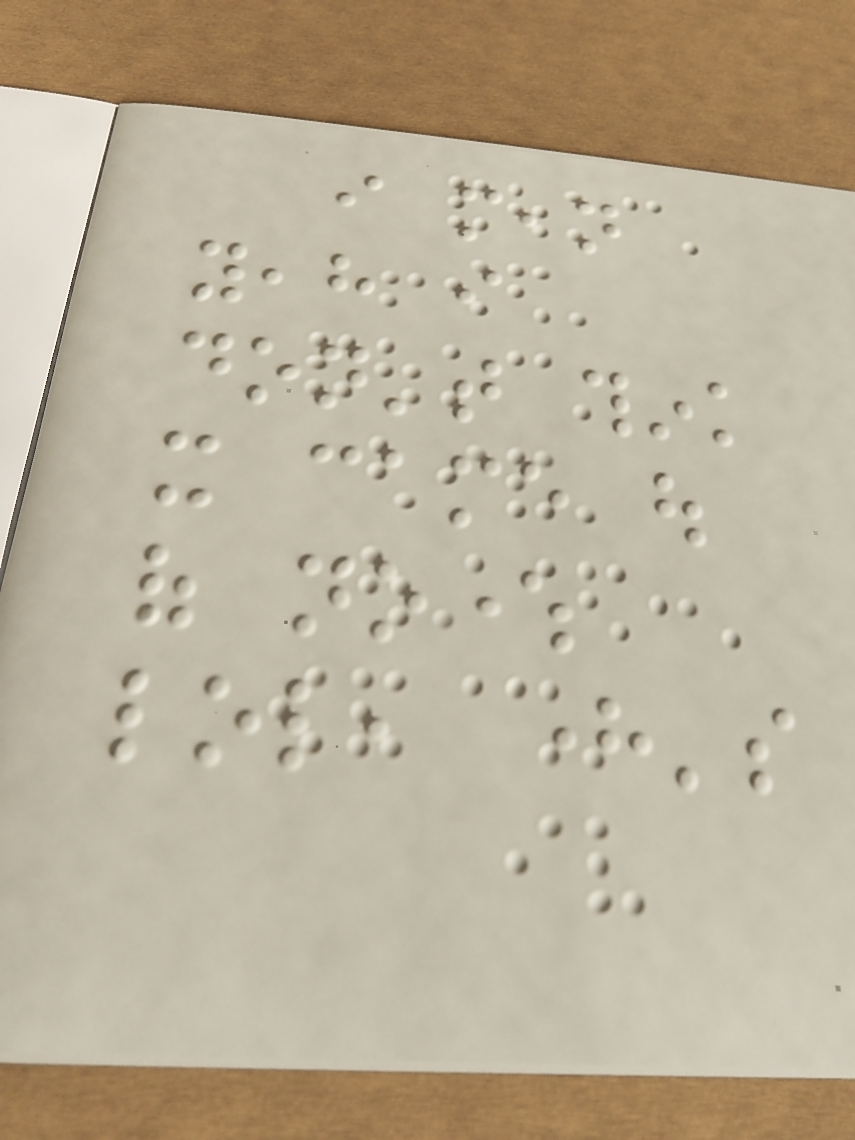i mean
yeah i
don't think
it came out
of nowhere
lol, here's
